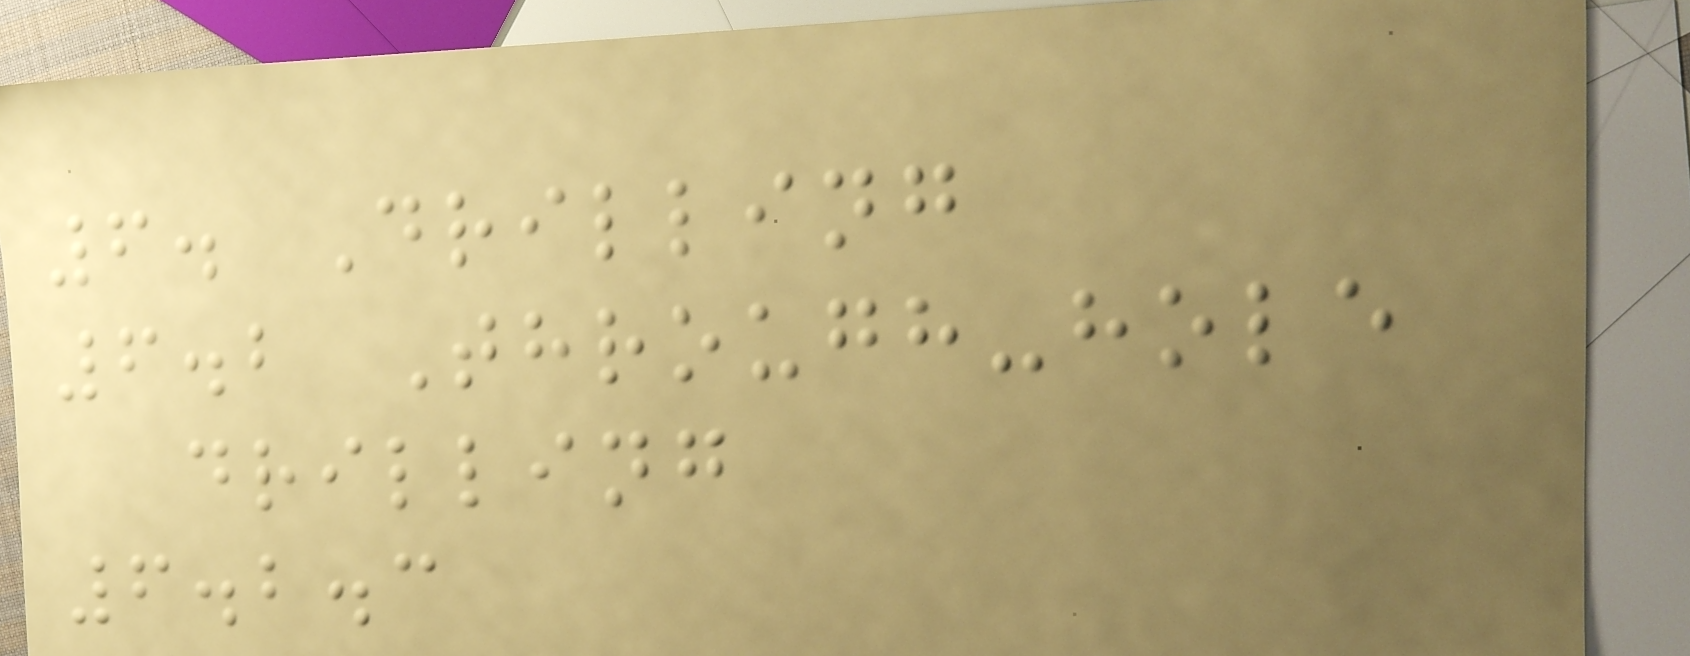6. Drilling
6.2 Through-hole
drilling
6.2.3
